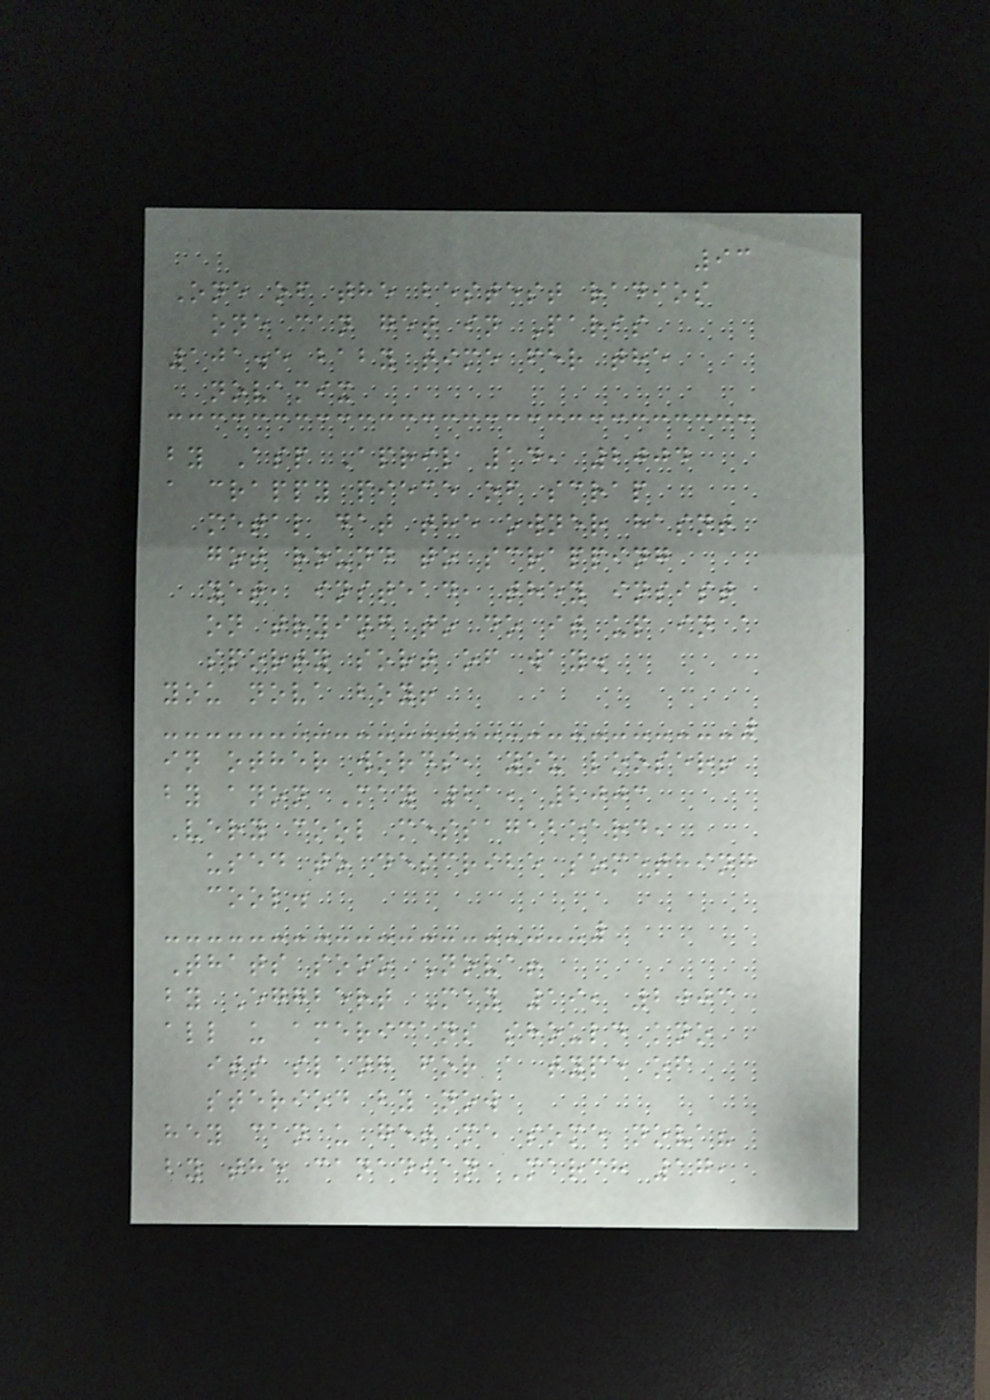93
One of the bestest radios
one can get in Paris
101.5 baby time fer the
novamix
by Asp April 14, 2004
a crappy piece of scrap
metal dat the owner hasnt
got round to scrapping
yet, instead, they insist
on trying to do it up in a
sporty sort of way.
you nova boy!
in other words, you looser!
by anon May 21, 2003
Very cool messagaboard,
used to describe something
cool.
Thats sooo Nova!
by Eggbert May 19, 2003
all u americans should kno
its slang for a type of
steriod by now
hey can u get me some nova?
by the canadian March 17,
